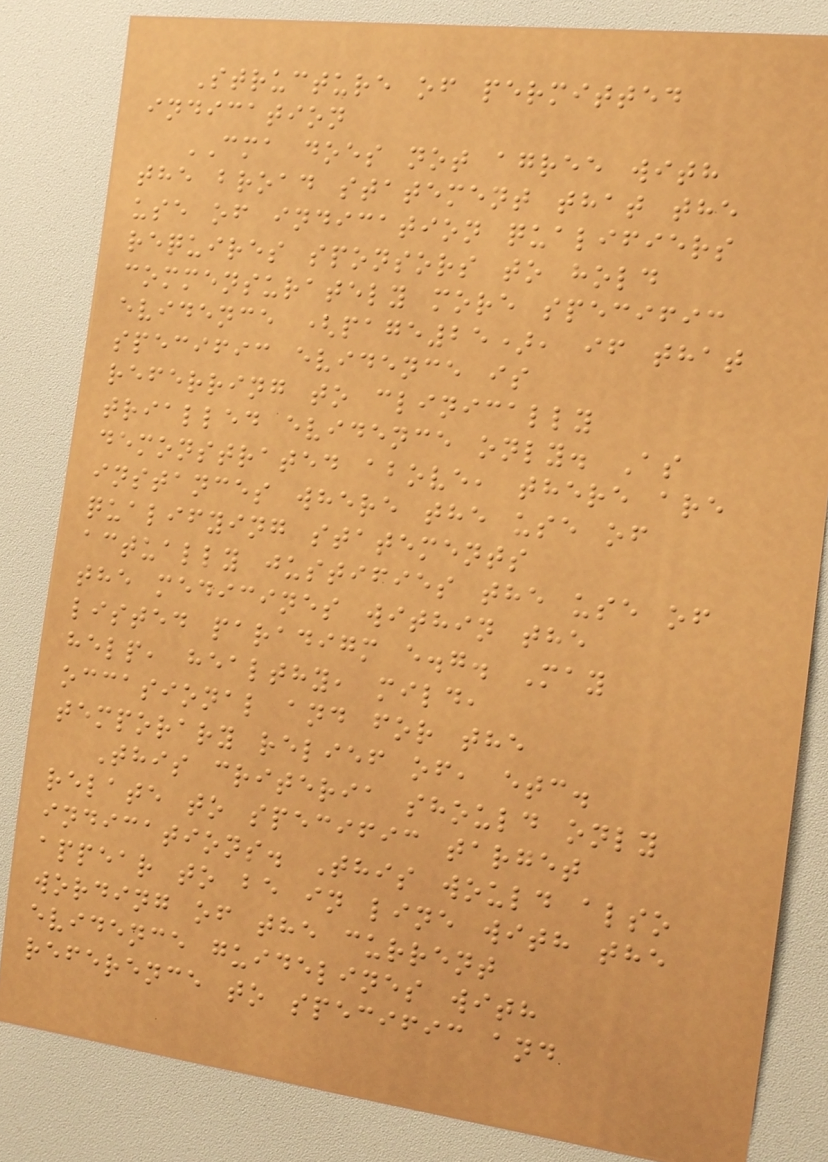Structure of permitted
indication
CMA does not agree with
the broad statement that the
use of indication qualifiers
requires sponsors to hold
commensurately more specific
evidence (page25), if that
specific evidence is
referring to clinically
trialled evidence only. As
demonstrated above, there are
instances where the use of
qualifying statements
actually justifies the use of
the medicines within the
listed paradigm e.g. May
help, healthy, mild,
occasional and for the
temporary relief of, etc.
This criteria should only
relate to specific target
indications. This would also
appear to be in line with the
wording of the current
evidence guidelines with
reference to specific and
